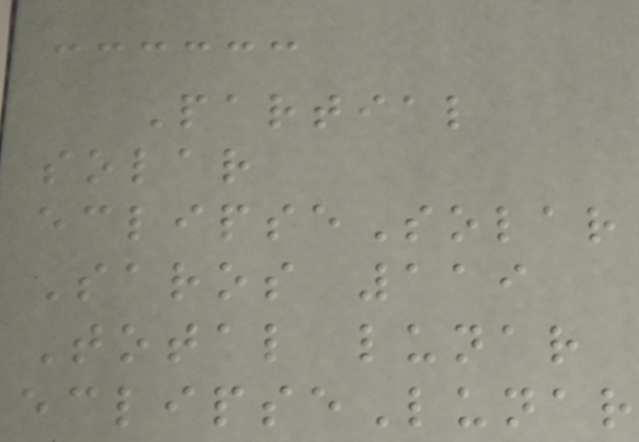Partial
solar
eclipseSolar
Saros 119
Total lunar
eclipseLunar
